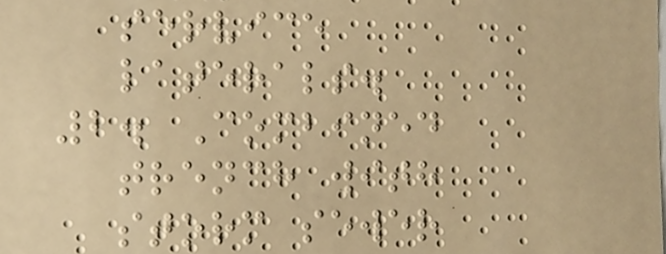service
laterals.
2. Combined
trench with
storm sewer
